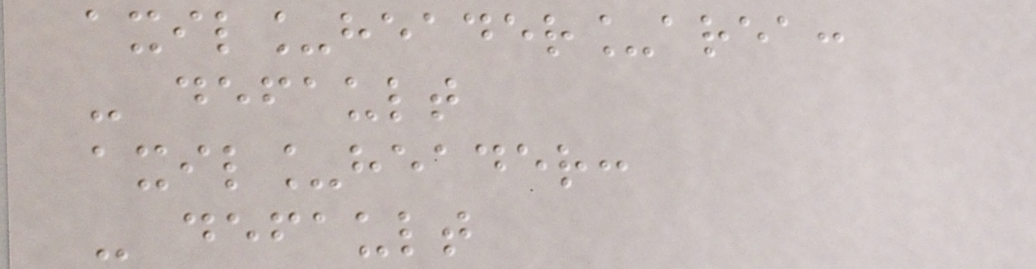axil_header_area:
- default
axil_header:
- default
